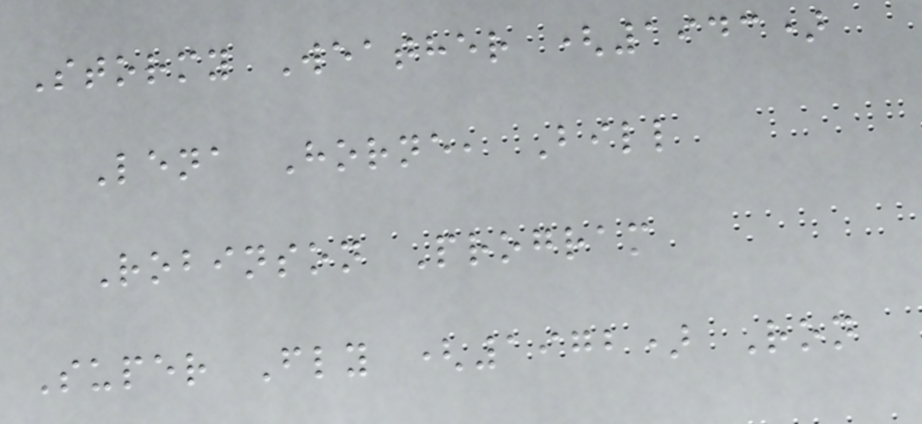Stormy Weather (1943)
Lena Horne, Bill
Robinson Program
Super Fly (1972) Ron
